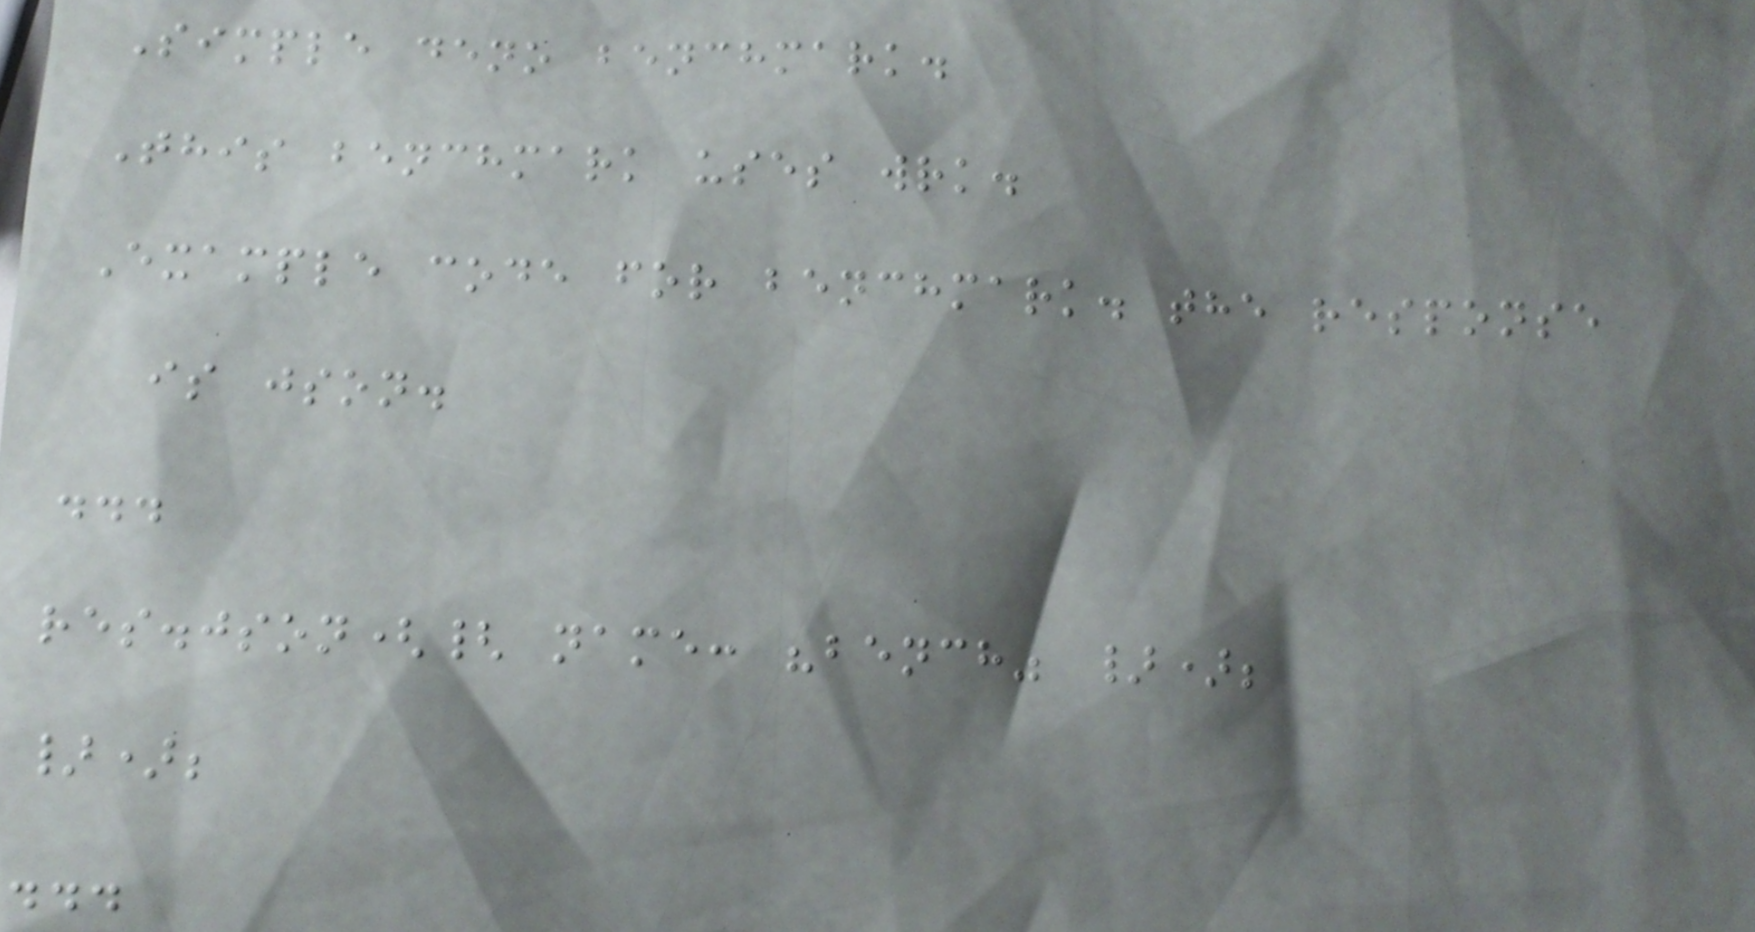Simple deno benchmark.
This benchmark uses wrk.
Example code for benchmark. the response
is json.
...
res.json({ name: "bench" });
});
...
